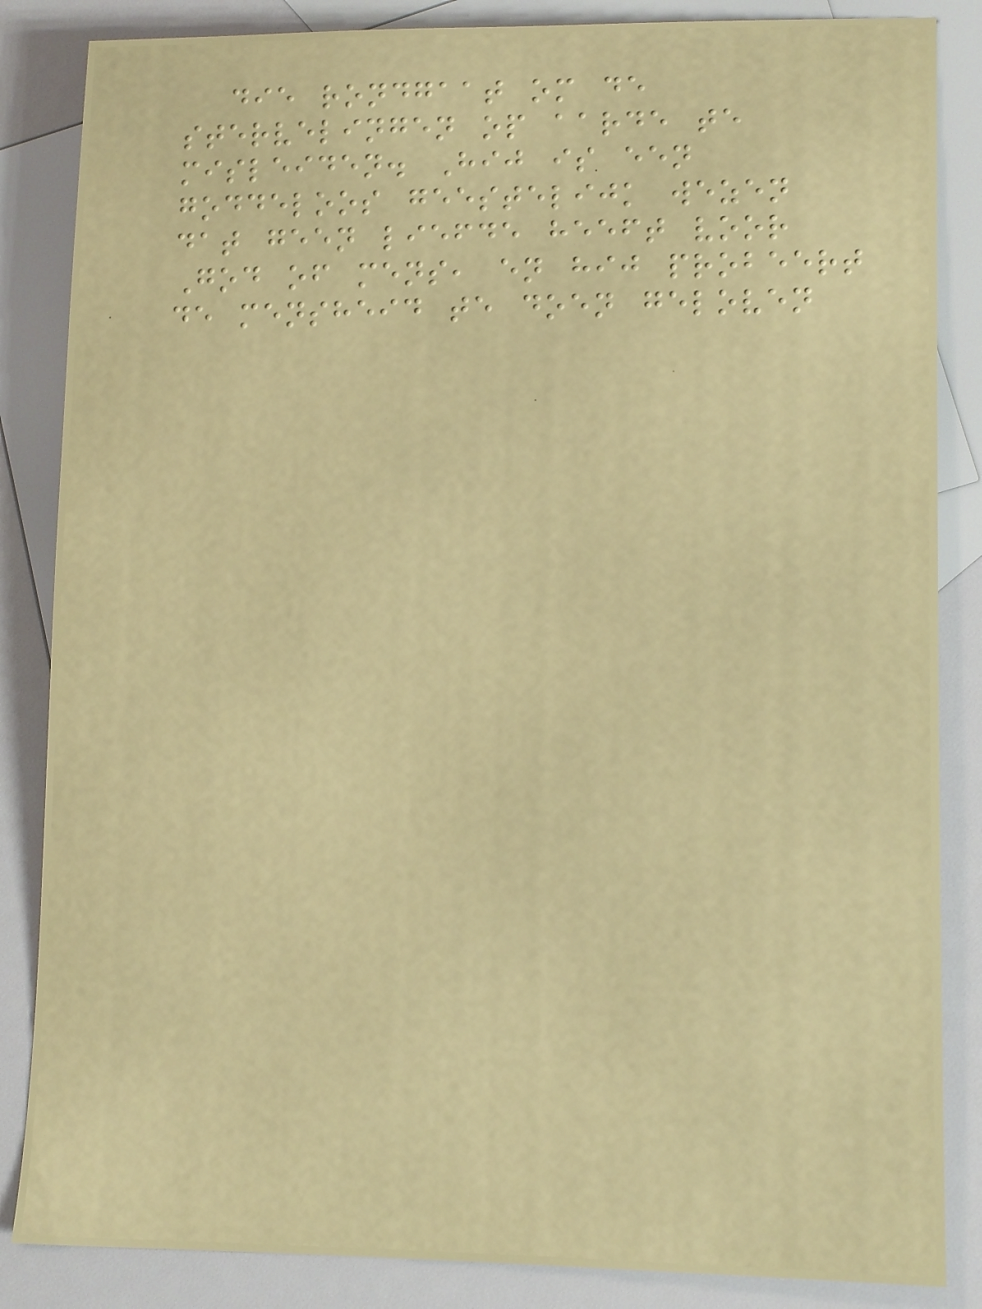die rondgaat om de
stervelingen op aarde te
misleiden. Hij is een
goddeloos geestelijk wezen
dat geen liefde heeft voor
God of mens, en hij probeert
de mensheid te doen geloven
